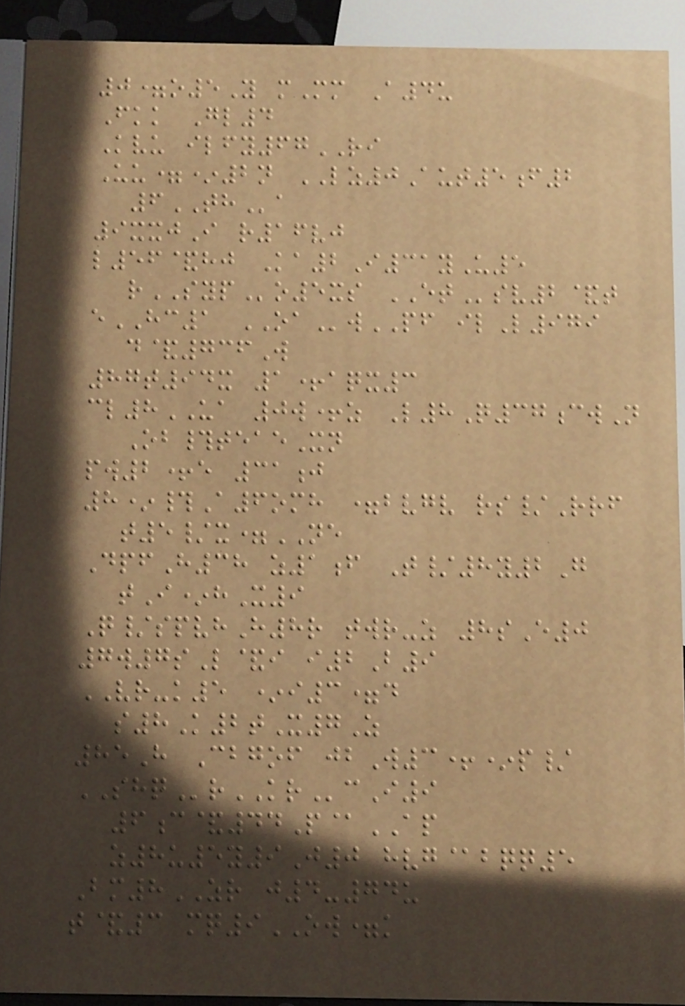0=o5Y mMm A4u
Fkk Gl4
Kvu ilfy67RI
Uu=*2n LZ0Aut5f2
6THa
9xxjI r16vj
l56&hj Ka2I31yU5
rSYPo5xs ETsv2&t
eHC1 OAwPF ilL979
d&736W
87t94x 1+aqx3
cl8UA 0w+z L8Q37cwN
Ob#teaeXn
pw2+e 31j
8*#A6omh =bvgv rs/Rrf
t5/x=NE
DpfH38 z1f T/8y2G
tI*hX9
Q/spvhH8r twr-z 8sE0
7w7sL&i i2B9
VR-k5 *i3=d
s8K2tX7Z
85H Cbgof jbW3+*p/
SHQrKRcI9
6c&44P@AP
z8u5y9J0 hvg@bqq5
Bm8ZR j4-74u
t&3 mq9OW=k
